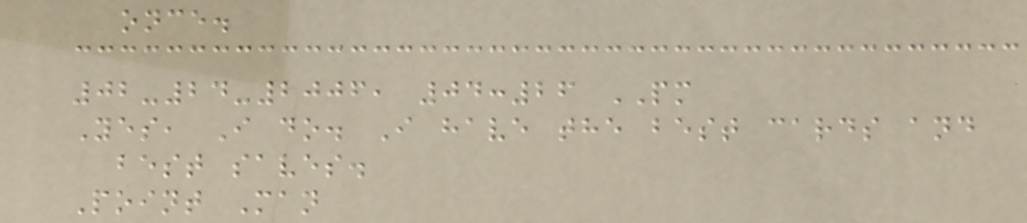once.
02-24-2006, 04:26 PM
Yes, I do. I have the best cards and
best saves.
Point Man
